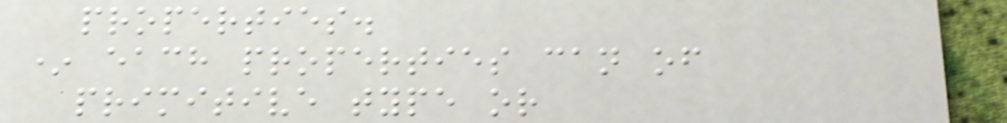properties.
* each properties can of
primitive type or
